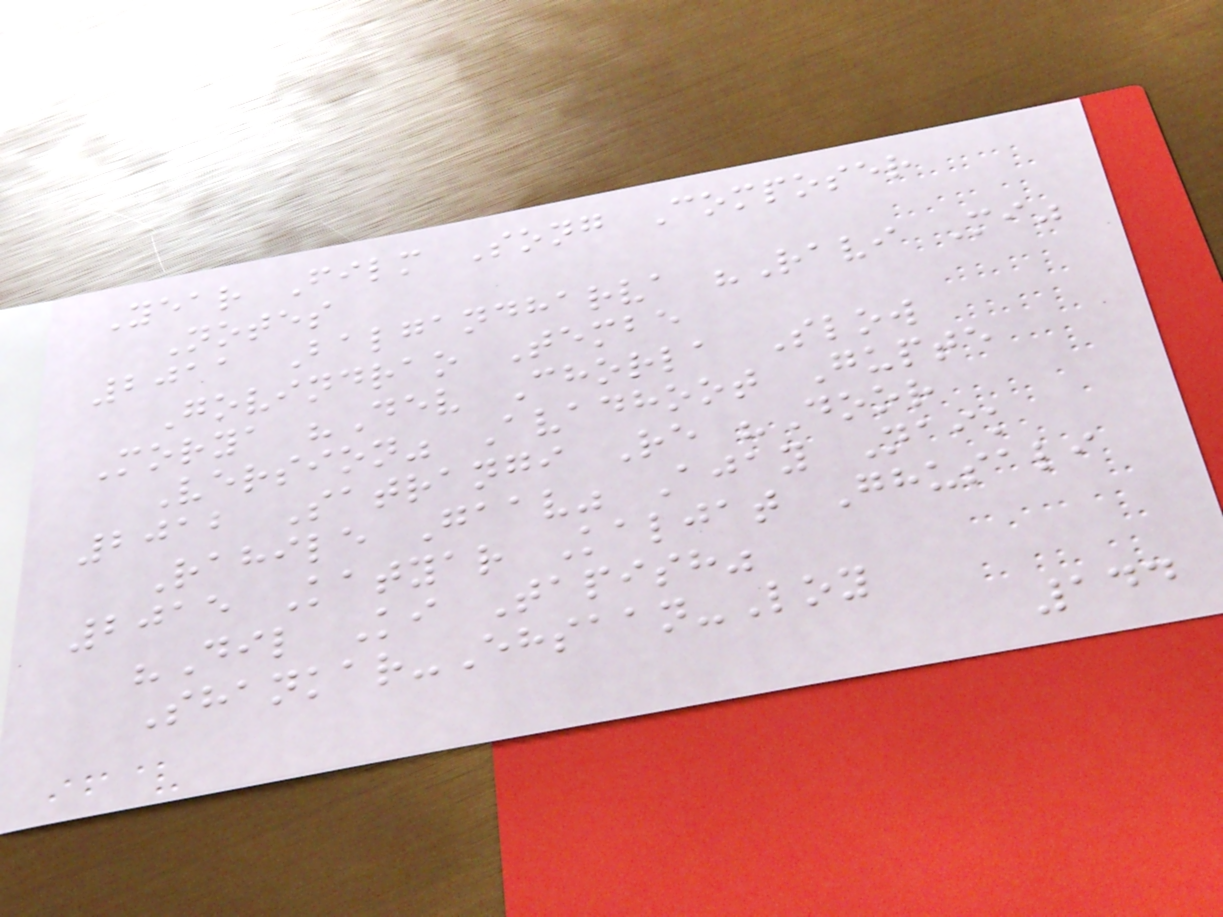Year Film Song Composer
Notes
2011 Balgandharva "Ravi Mi"
Govindrao Tembe
Morya "Dev Chorla Slow
Version" Avadhoot Gupte
2012 Satrangi Re "Door
Rahile Gaav" Ajay Naik
2015 Katyar Kaljat Ghusali
"Dil Ki Tapish"
Shankar-Ehsaan-Loy
144
